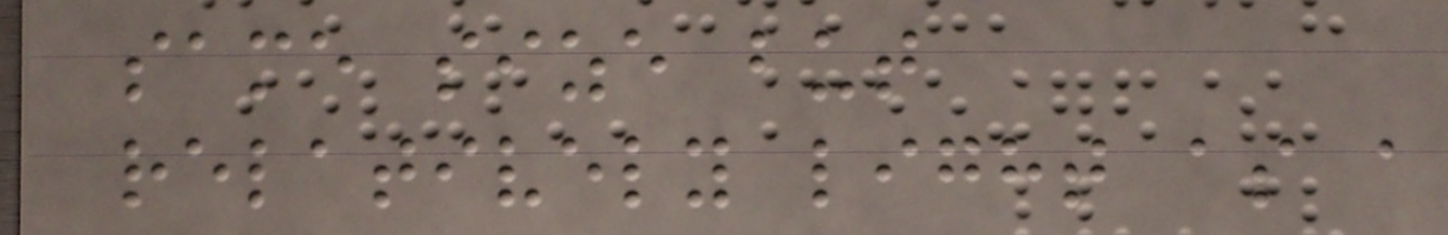same size but
relatively light as a
